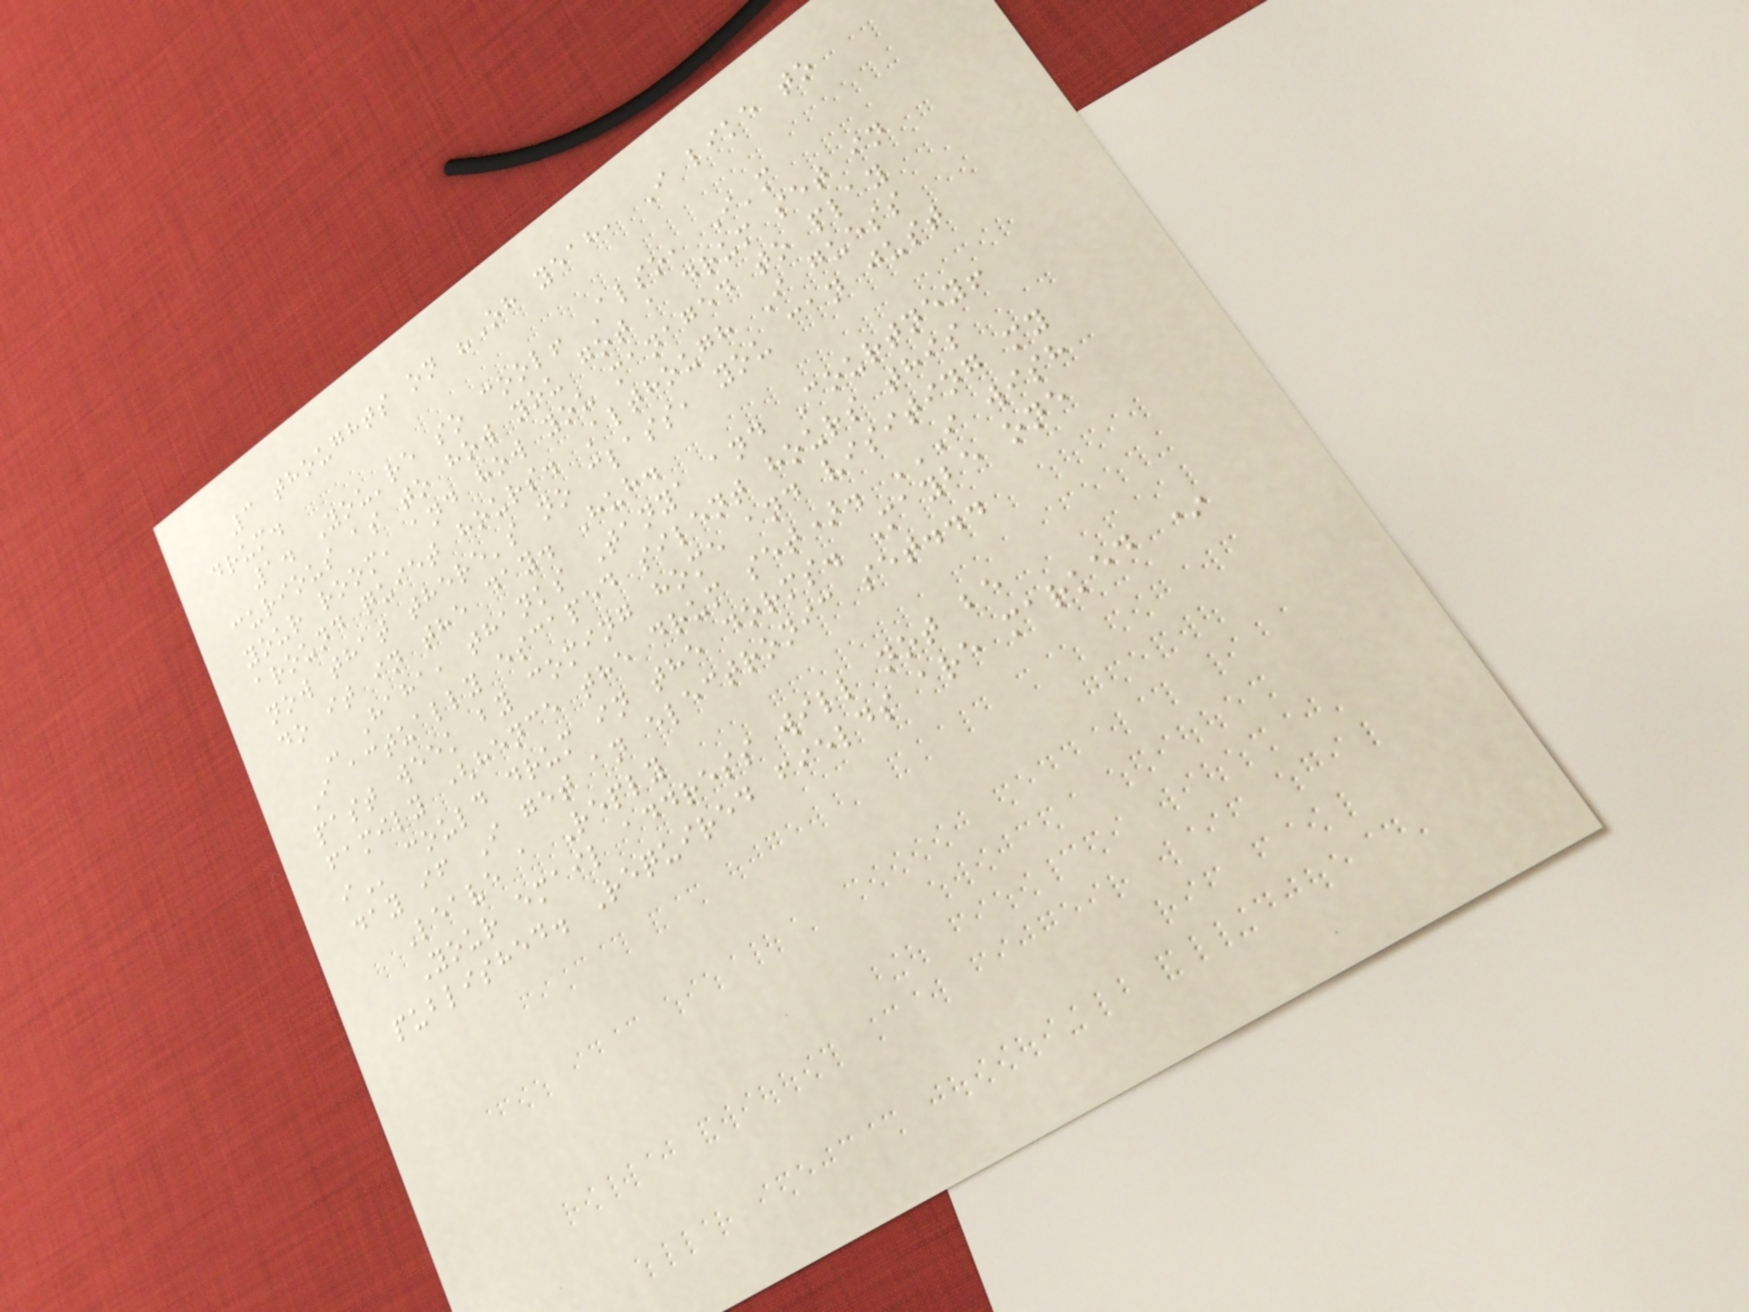3 thoughts on "Oh yeah, I like to
drum.
1. You're so cool! Also, I'm
curious as to how you got a drum set in
your room, and how you managed to play
around quiet hours. Although I guess
now that there's no class, you can just
do it in the day. Huh.
- Haha, thanks Tanya and Courtney!
I actually escaped silent hours this
past week by coming home and visiting my
family (hence the drum set). I WISH
I could drum in the dorms. Maybe one
day if I get an electronic set...
Leave a Reply
Your email address will not be
published. Required fields are marked *
